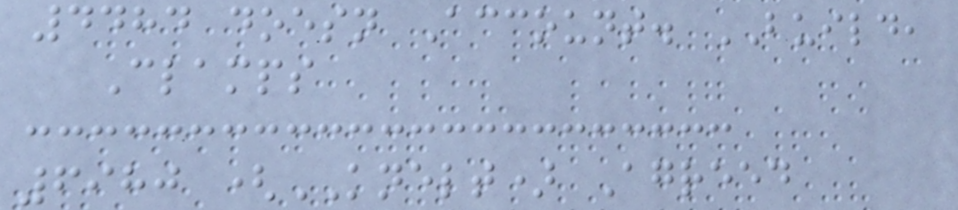4484 doesn Account. BUILD,
Clamps
6980 (KNELT) Agreed
